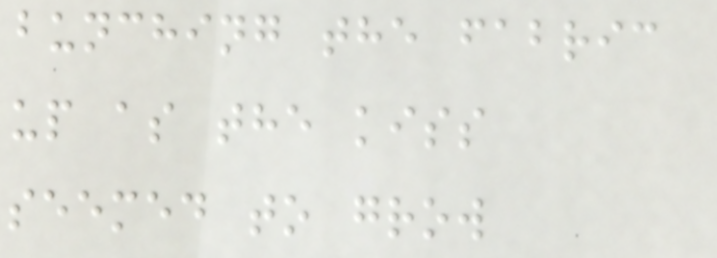bunching the fabric
up as the kiss
seemed to grow
